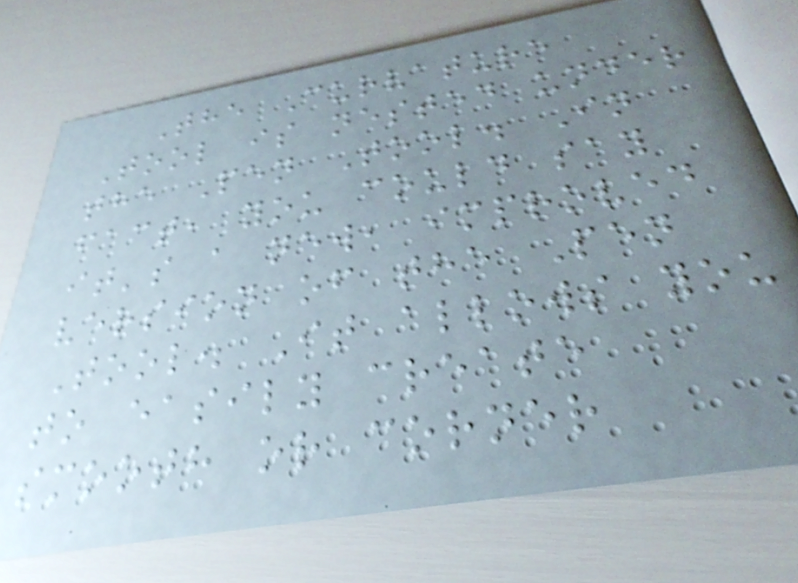The Curvature
Tool is nested under
the Pen Tool. In
fact, you could say
it's a new, improved
version of the Pen
Tool. It allows you
to easily create
smooth or corner
